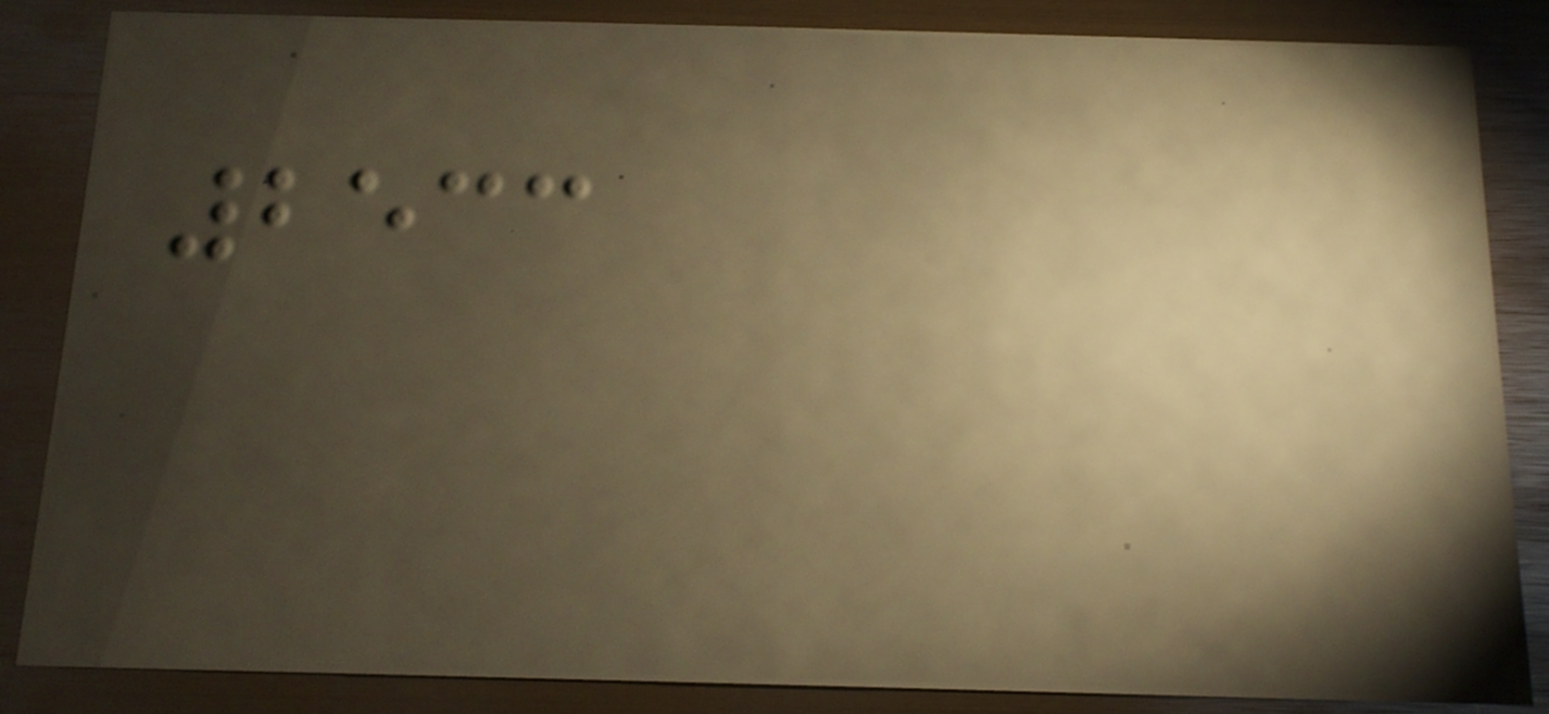2533
